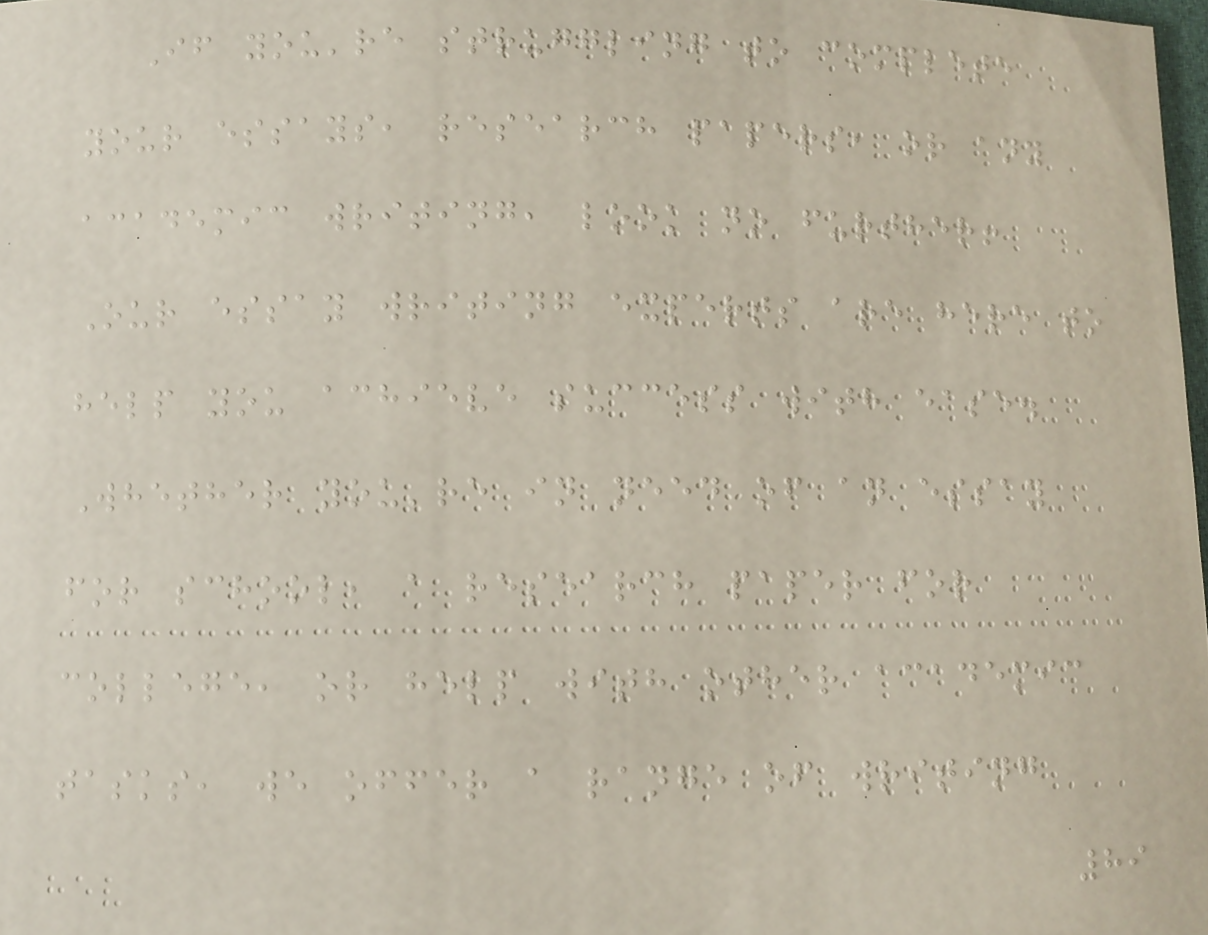If you're struggling to complete
your essays, research papers, or any
academic writing, look no further!
Our essay writing experts are here to
help you achieve success with ease.
Whether you're in need of an essay
for school, a research paper for
college, or help with other academic
tasks, we offer a range of writing
89
